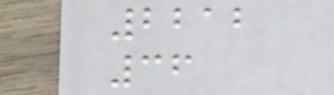2212
36
